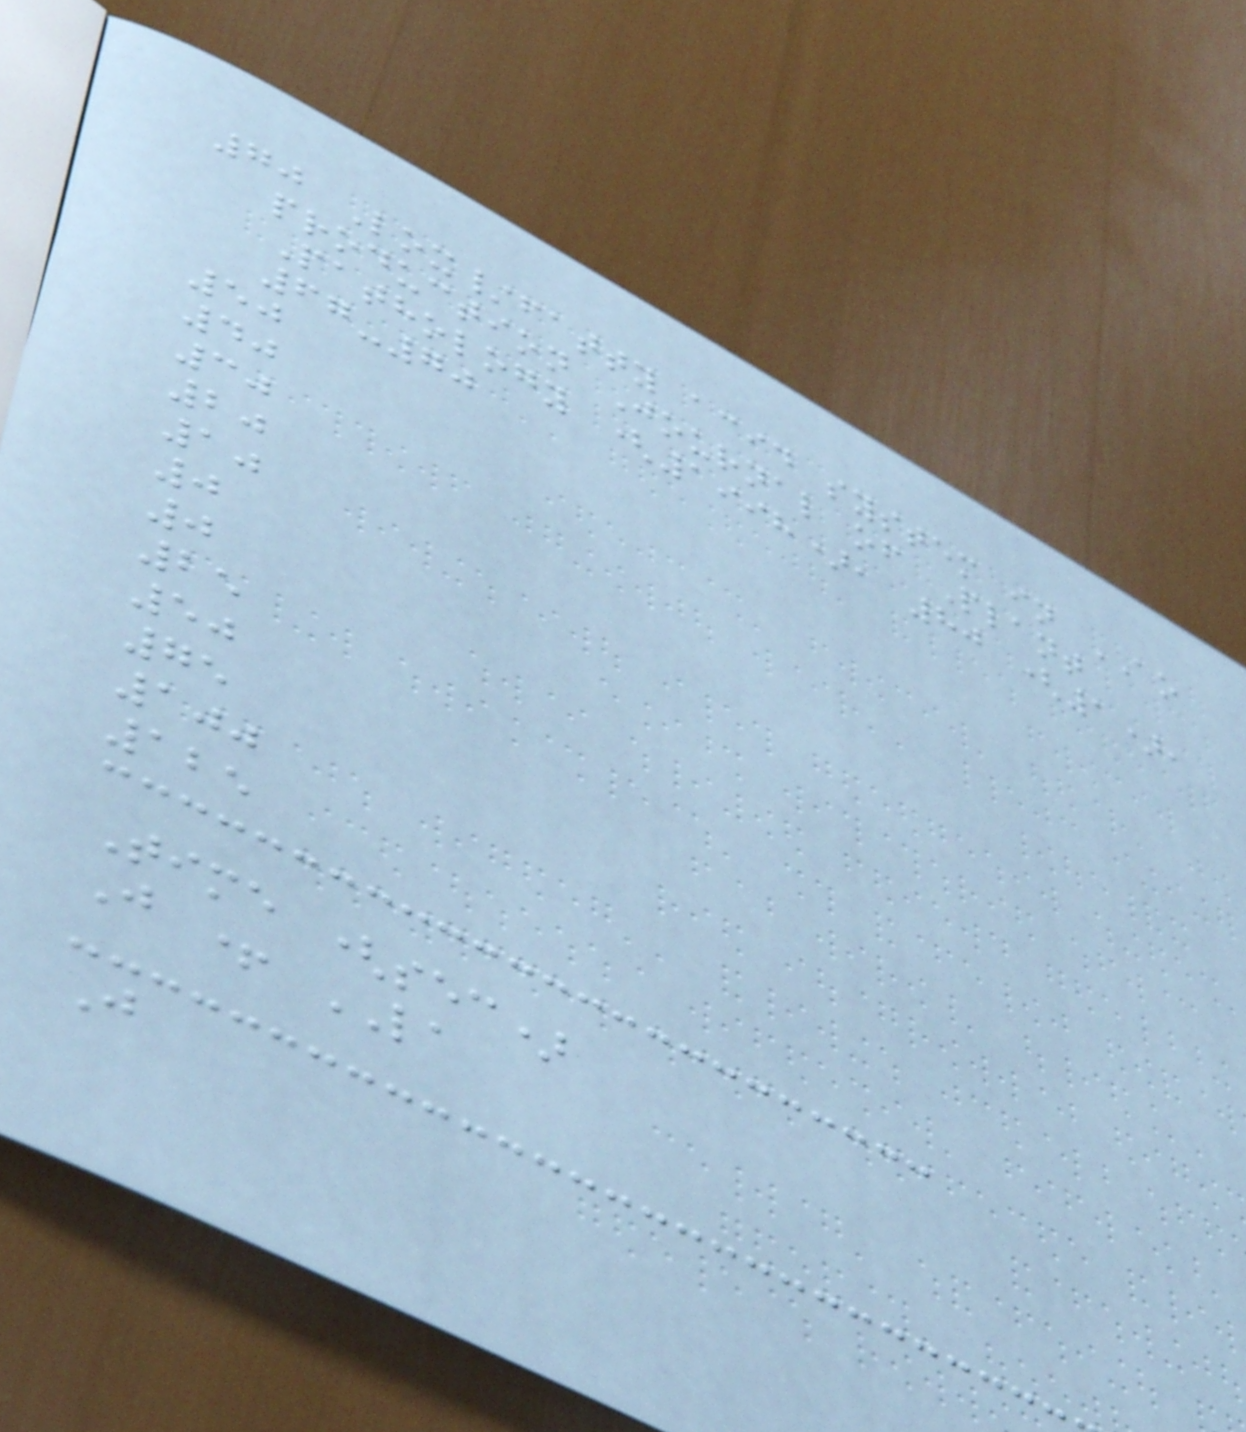70 Lox/fatty acid system in AO
production Journal of Plant
Pathology (1998), 80 (1),
67-70
50
40
30
20
10
0
0
25
50
75
100
125
Time (sec)
J + LA
J
